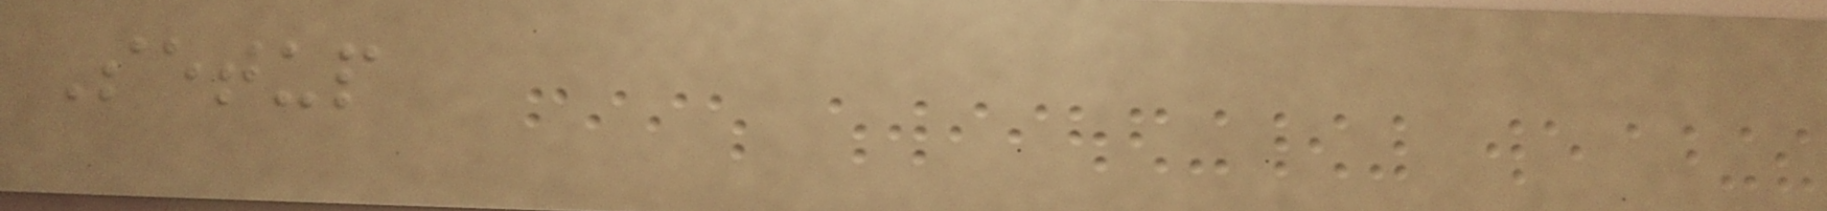Setup
